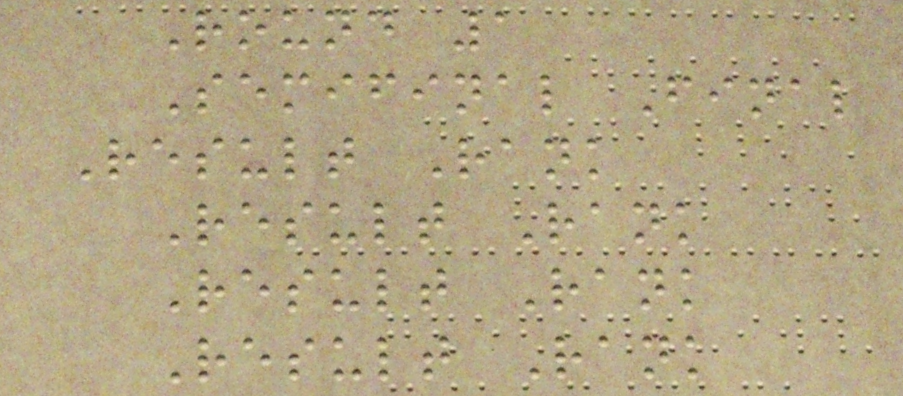Round 1
Semifinal Final
Result Rank
Result Rank
Result Rank
Result Rank
